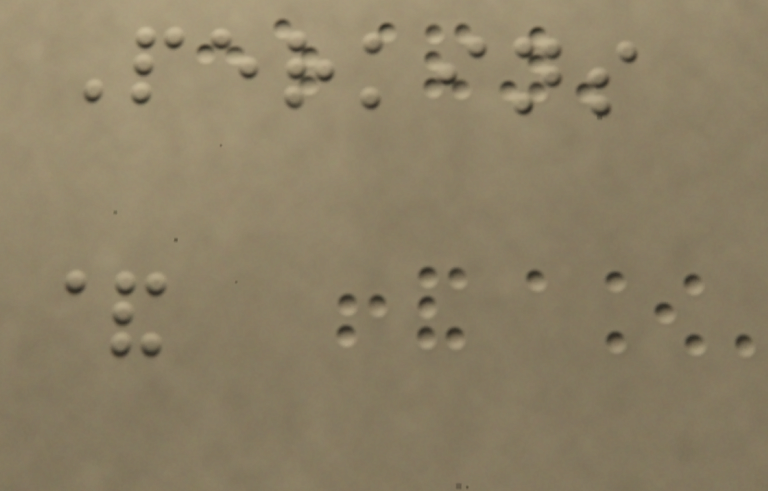Perkins
&
